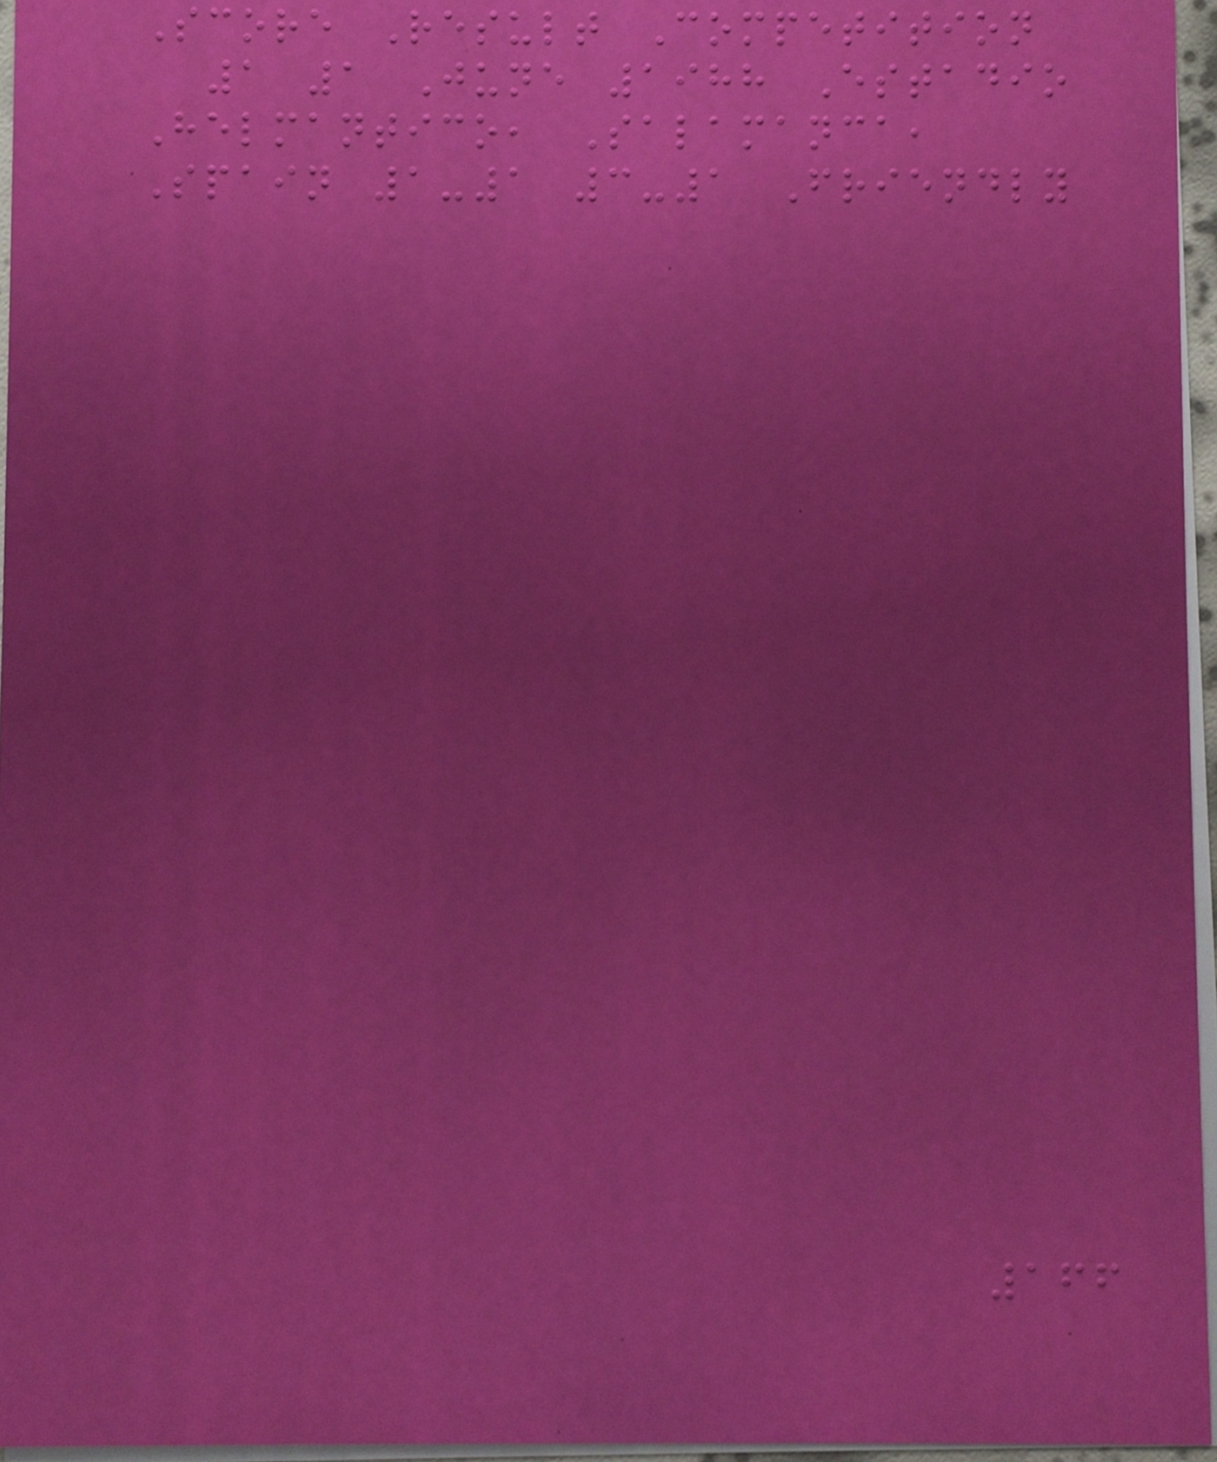Score Result Competition
1 1 June 1988 Estadio
Helmantico, Salamanca,
Spain 1-1 3-1 Friendly
166
